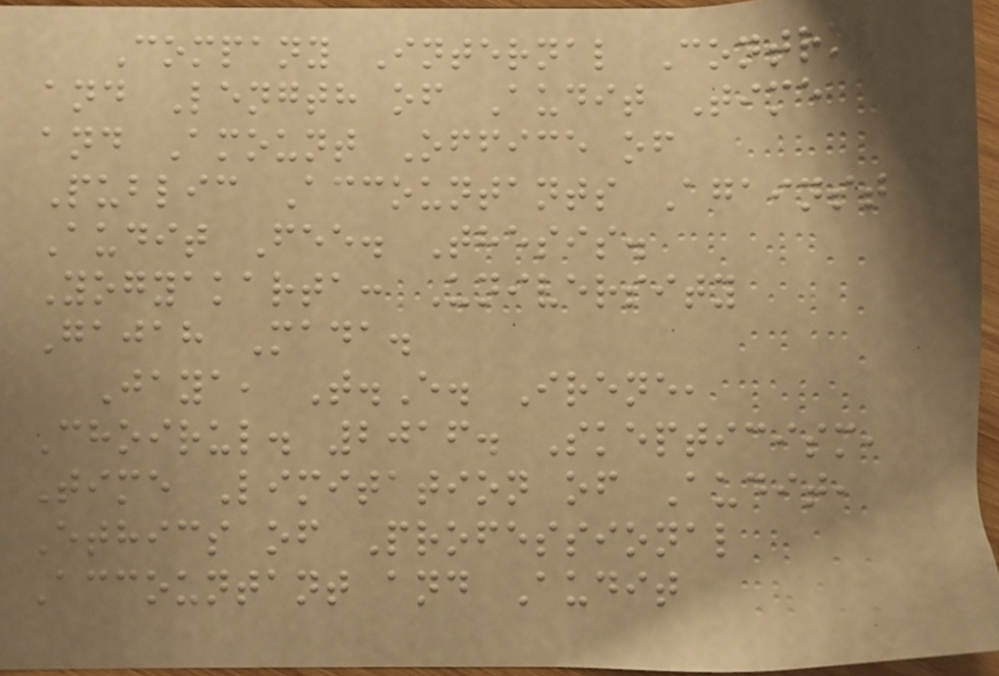Company Internal Control
and Length of Audit Time
and Amount Office of
Public Accountants Against
Audit Fee. Thesis.
Yogyakarta: University
Gajah Mada.
Jaya, T.E. Irene,
Choirul. 2016. Skepticism,
Time Limitation of Audit,
Ethics of Professional
Accountant and Audit
